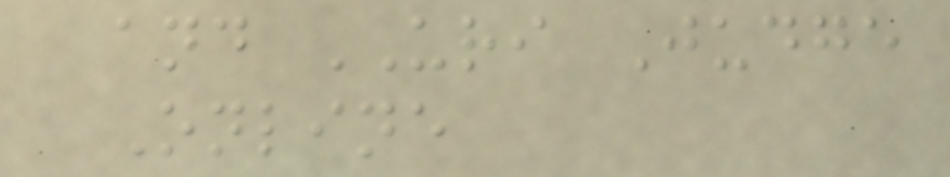and URI Judge
Online
